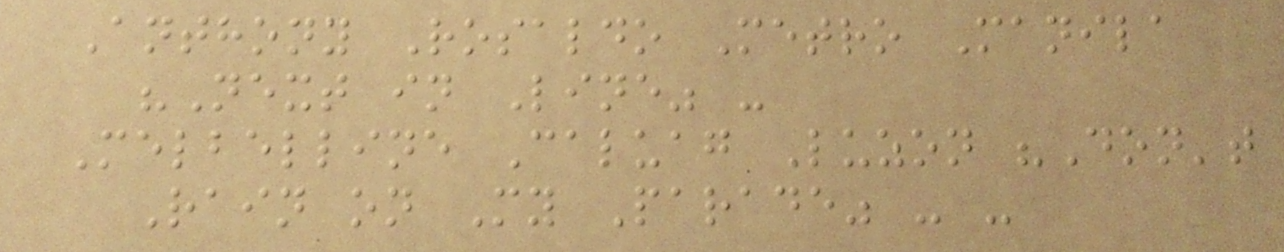Anthony Rosaldo Metro Manila
"Next in Line" -
Melbelline Caluag Luzon "Don't
Rain on My Parade" - -
